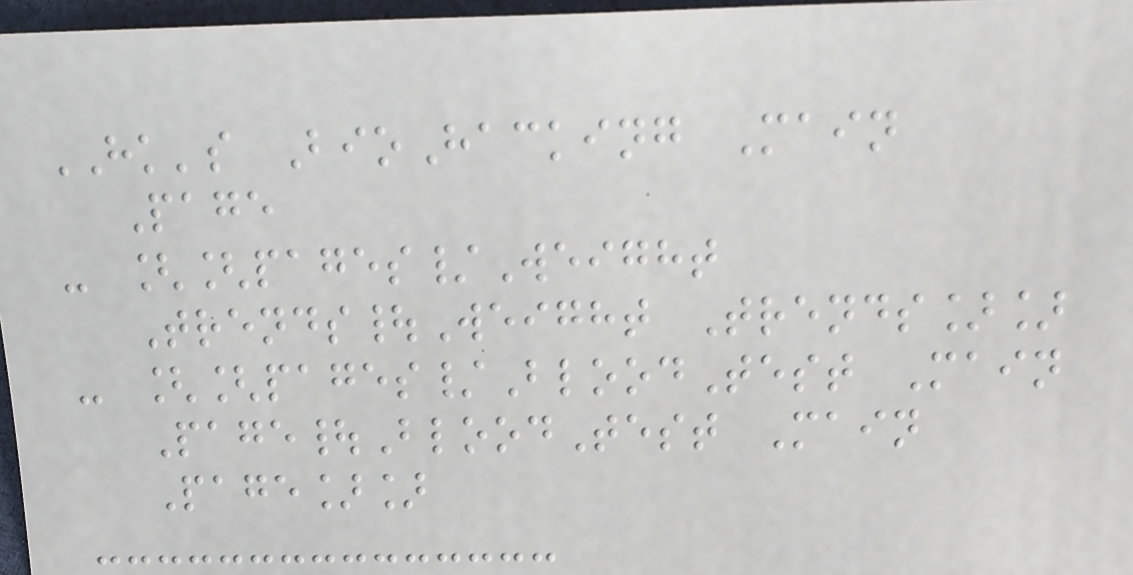HK's BioHacking Main
Page
- [[pages/Weight
Trends|Weight Trends]]
- [[pages/BloodTest Main
Page|BloodTest Main
Page]]
